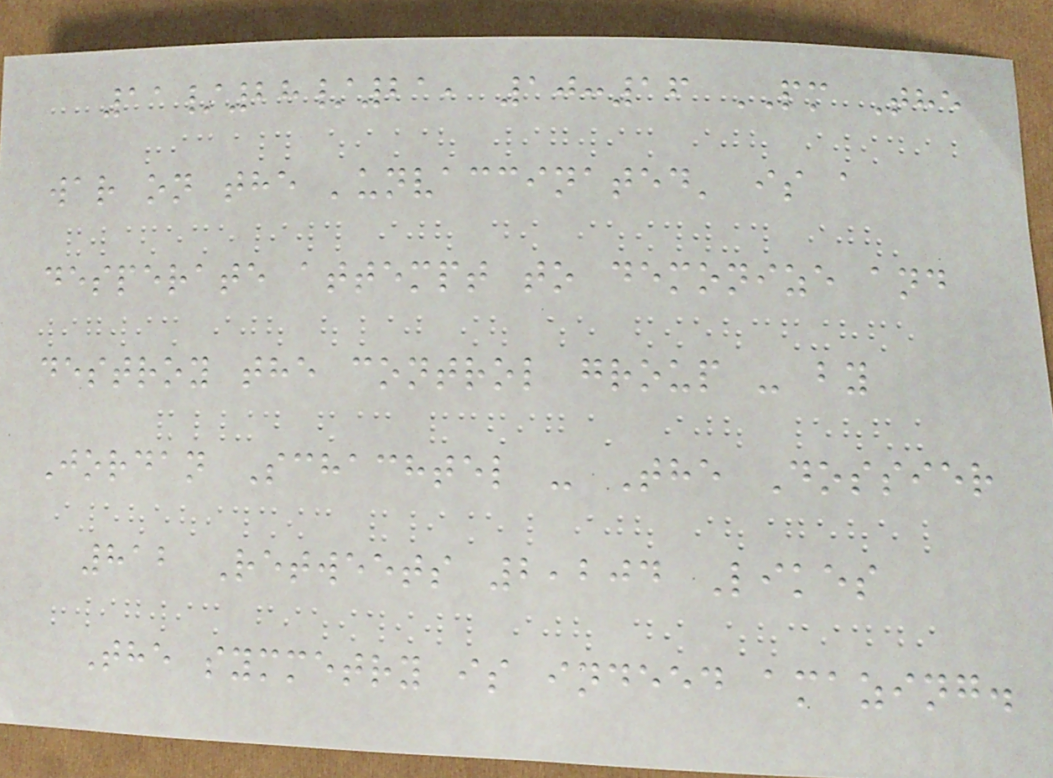11/28/21, 10:16 PM The
war on the 'unvaccinated' is a
desperate attempt to demonize and
destroy the control group - by
Jordan Schachtel - The Dossier
812 Retweets 2,204 Likes
The symmetry is indeed amazing.
